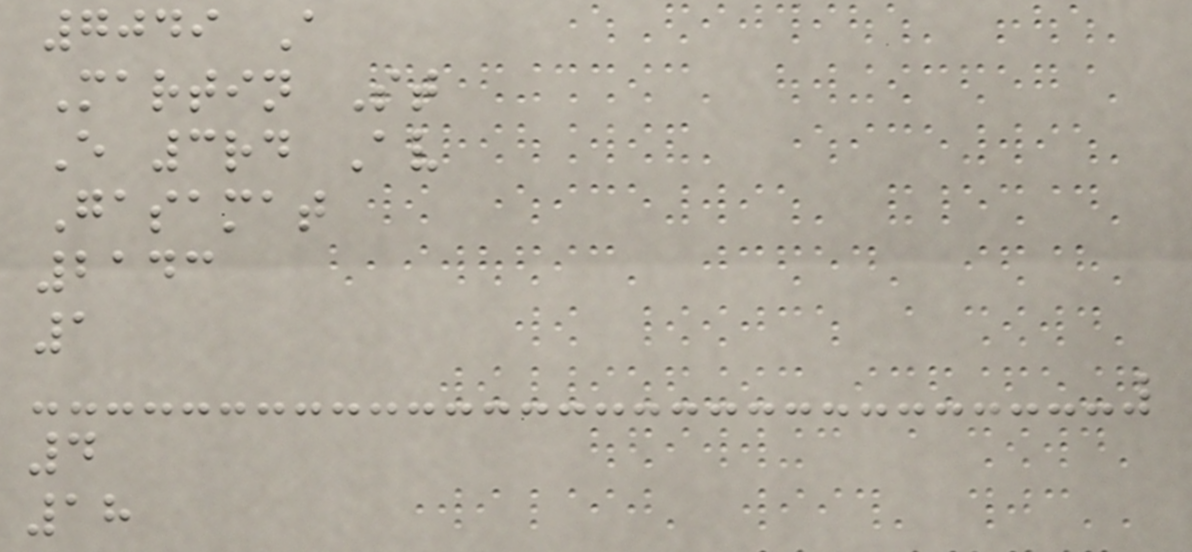7049 A
Martin St
E 3rd Av
Gasamat
2143
1
4
18
